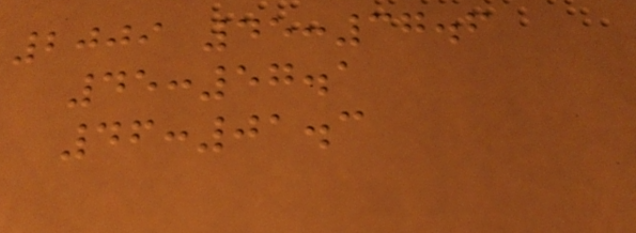2009 45:37.6
45:57.1
46:01.3
